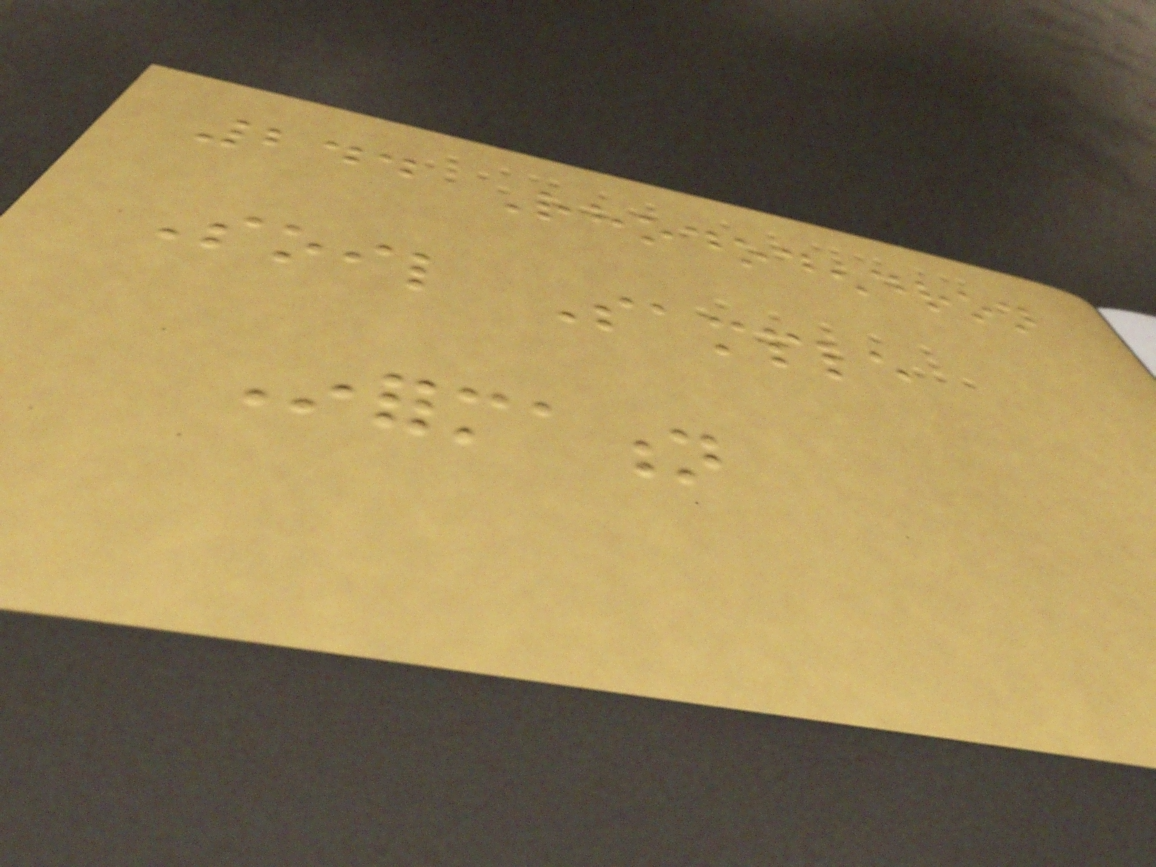244 Rhododendron
Soil Sample
Information
